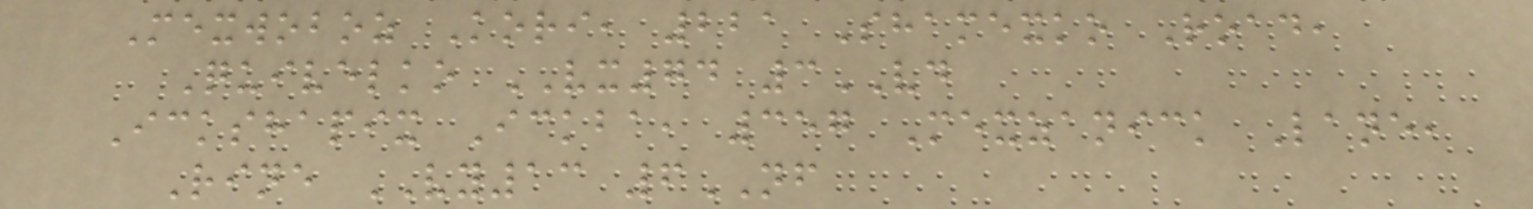Mexwoboz Kori, 221 Shamexko Road,
Quivelko VX74 3VD
Ickshapix Ickba, 357 Mexzanick Lane,
Rine VY13 6NF
